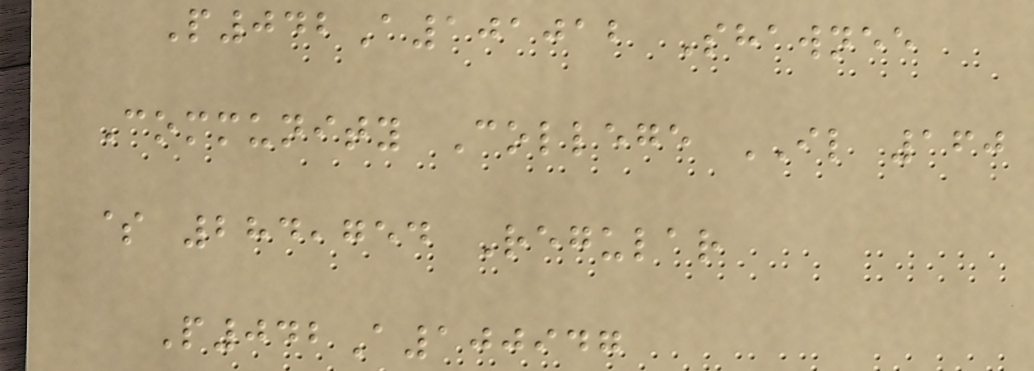P042A101012 Shawnee
Community College IL 160
$ 284,754 Regular
P042A100947
